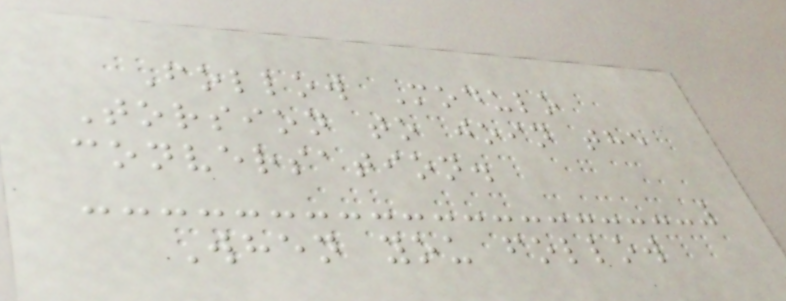Follow Modulo
Torsion to join the
conversation.
When you follow
